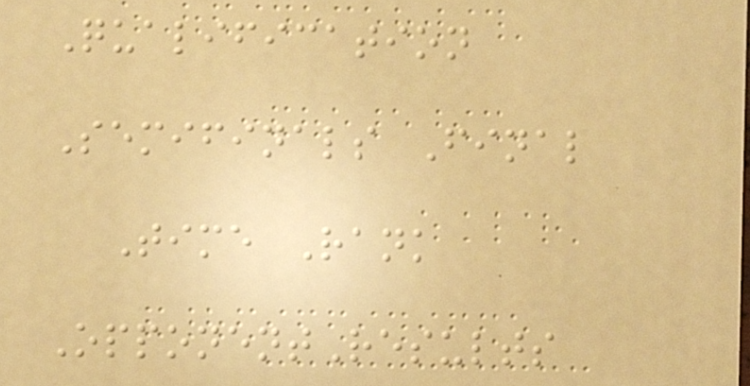Qualification
Semifinals Final
Time Rank
OpponentResults
